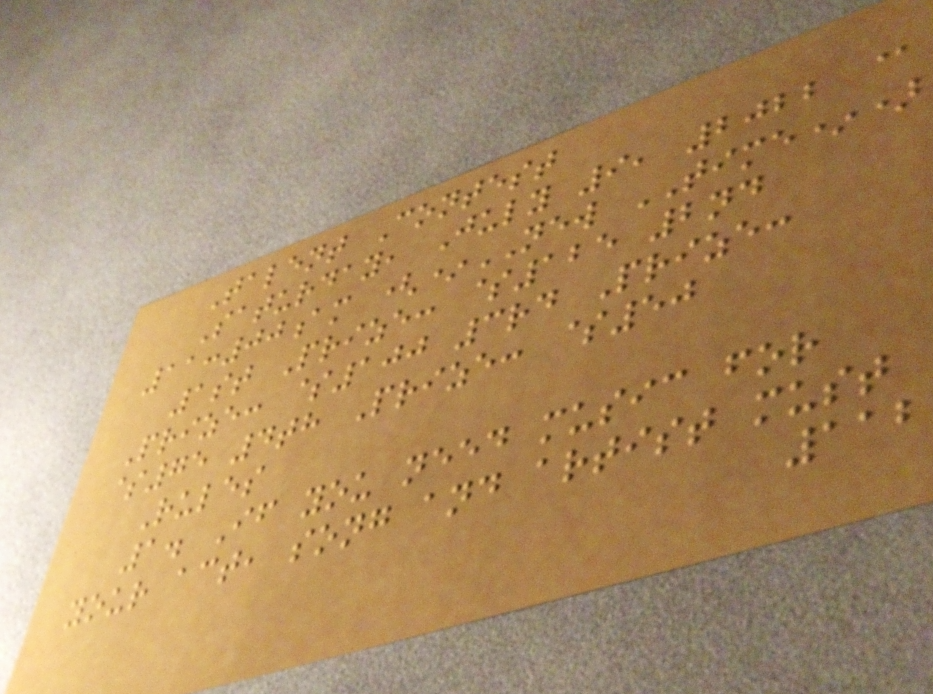Talent Contest
Saturday, July 9, 2022 @
11:00am (*NEW TIME*)
1st Prize: $125 2nd
Prize: $100 3rd Prize:
$75 4th Prize: $50
Rules
1. If you need music for
your act, song and artist must
112
